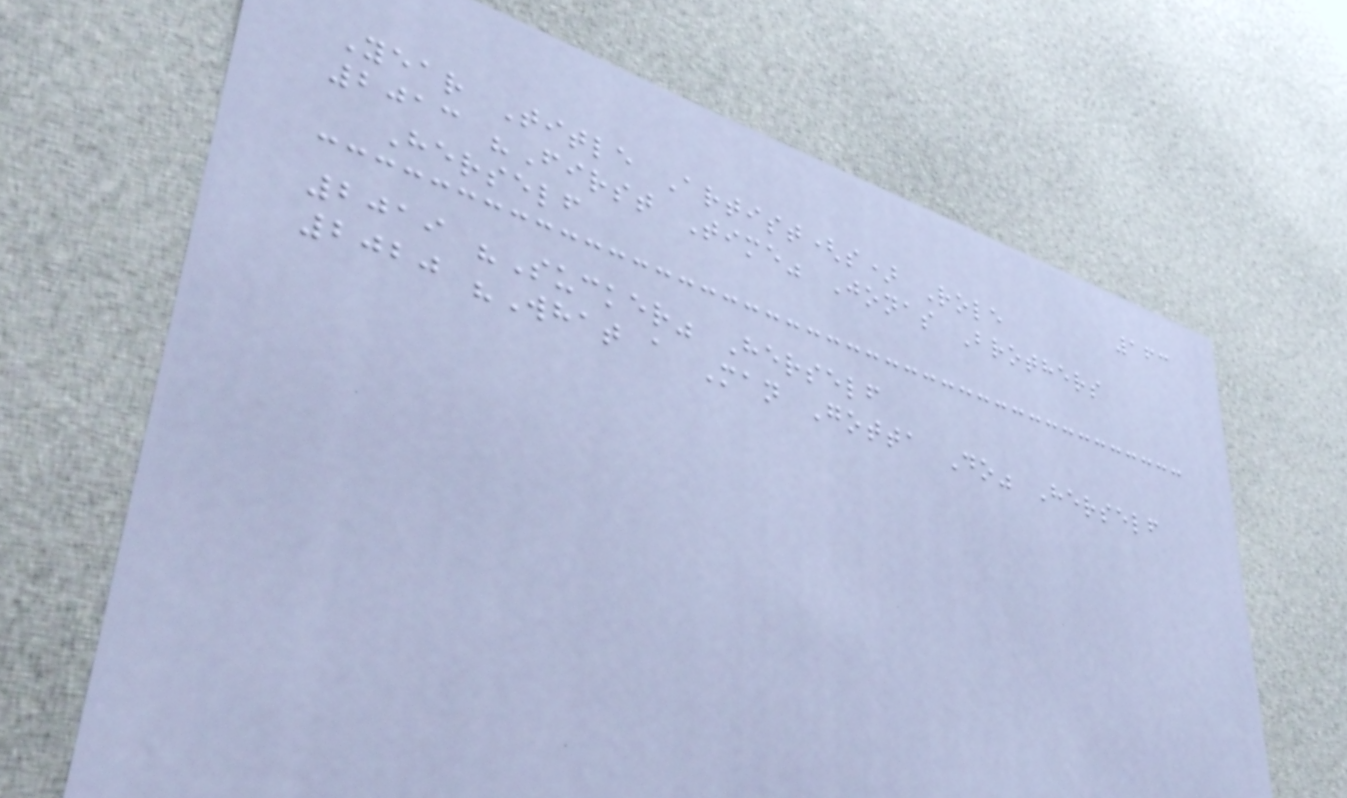163
Year Title Artist(s) Role
2013 "First Time" Jonas Brothers
Herself
2019 "Sucker" Herself
2020 "What a Man Gotta Do" Herself
